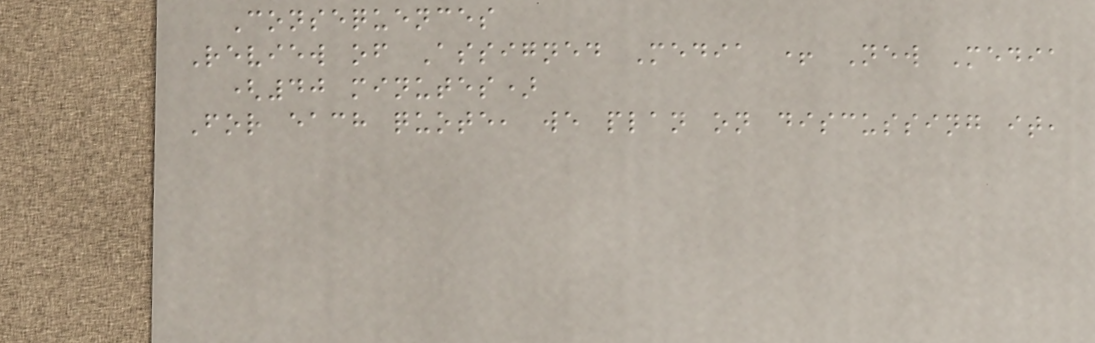Consequences
Review of Assigned Media + New Media
(40 minutes)
For each quote, we plan on discussing it,
